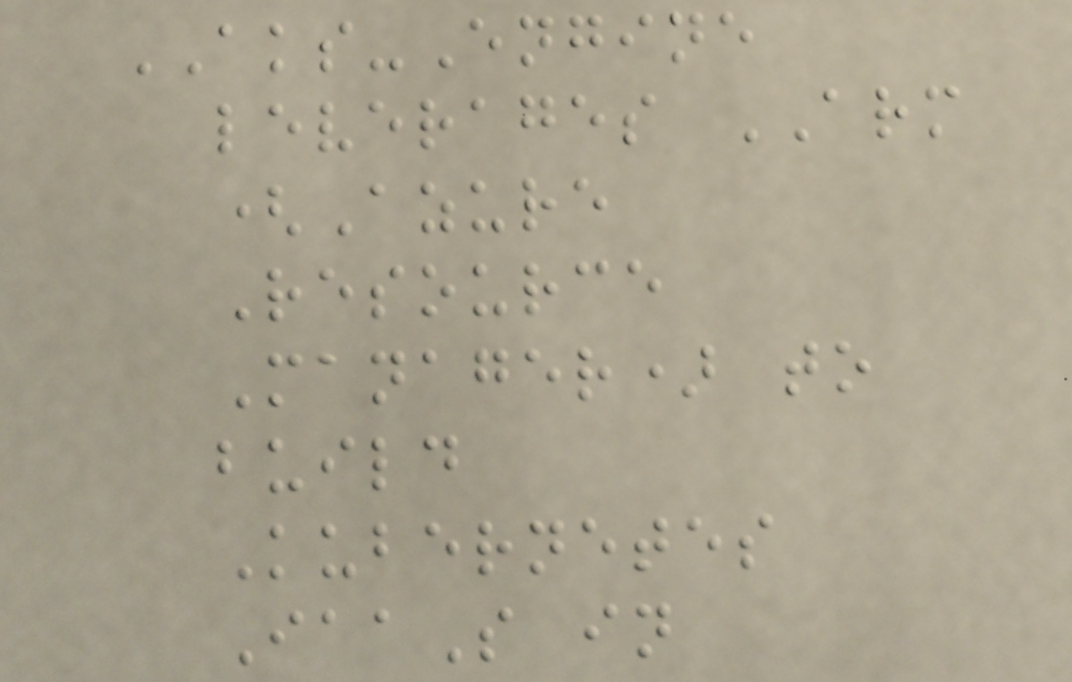AKS-Engine
leverages ARM
(Azure
Resource
Manager) to
build
Kubernetes
IaaS in
